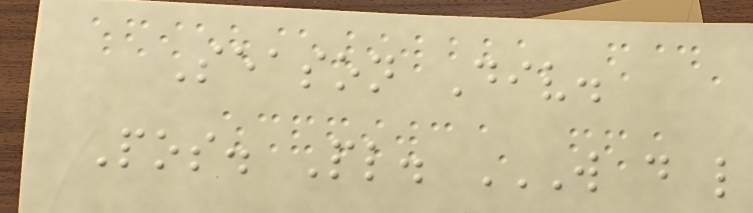Season Div.
Pos. Pl. W D L
